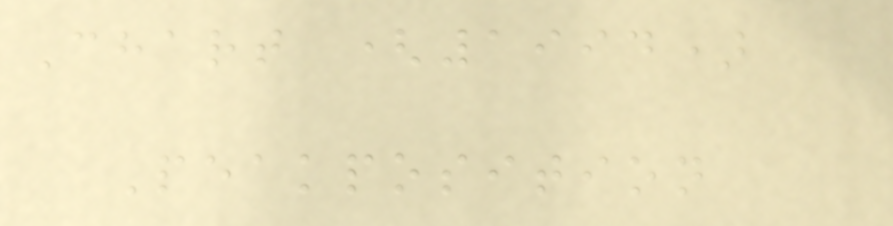Chart (1994)
Peakposition
